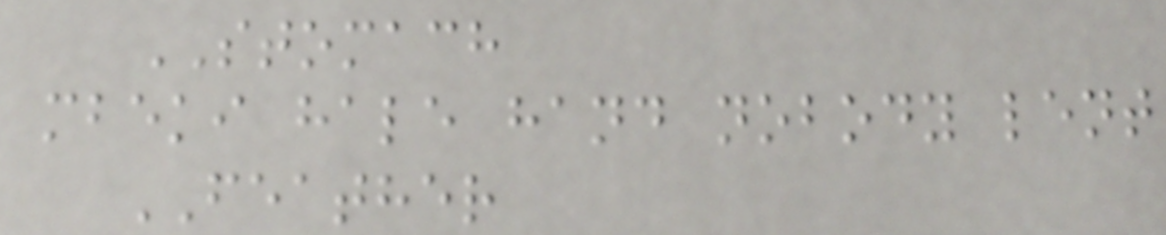STOMACH
mbeki hale hand nobody lent
FEATHER
